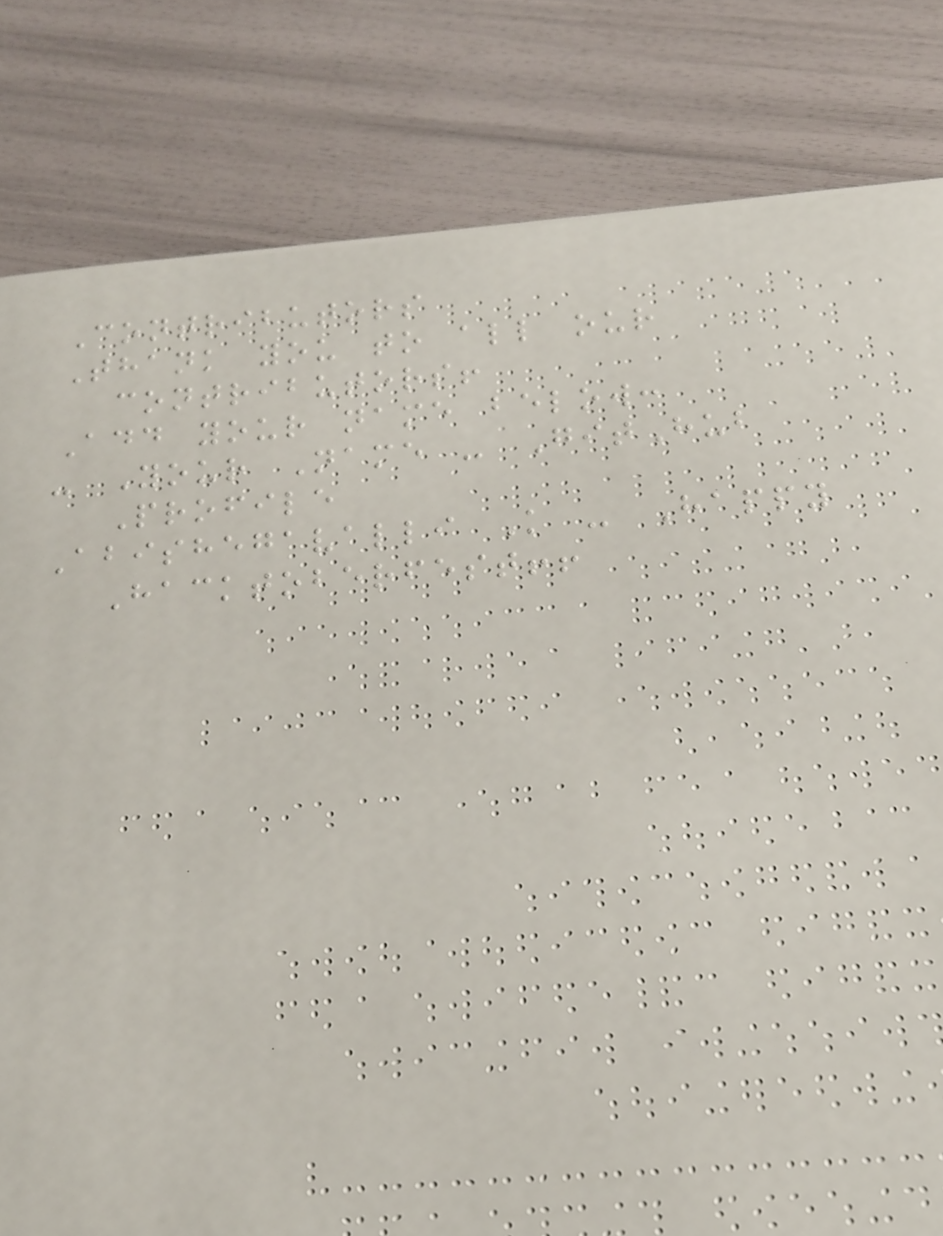Contributors
Thank you to all our
contributors!
Add your name below:
- Your Name - GitHub
Profile
Abishegavalli K - Happy
Hacktoberfest!!
